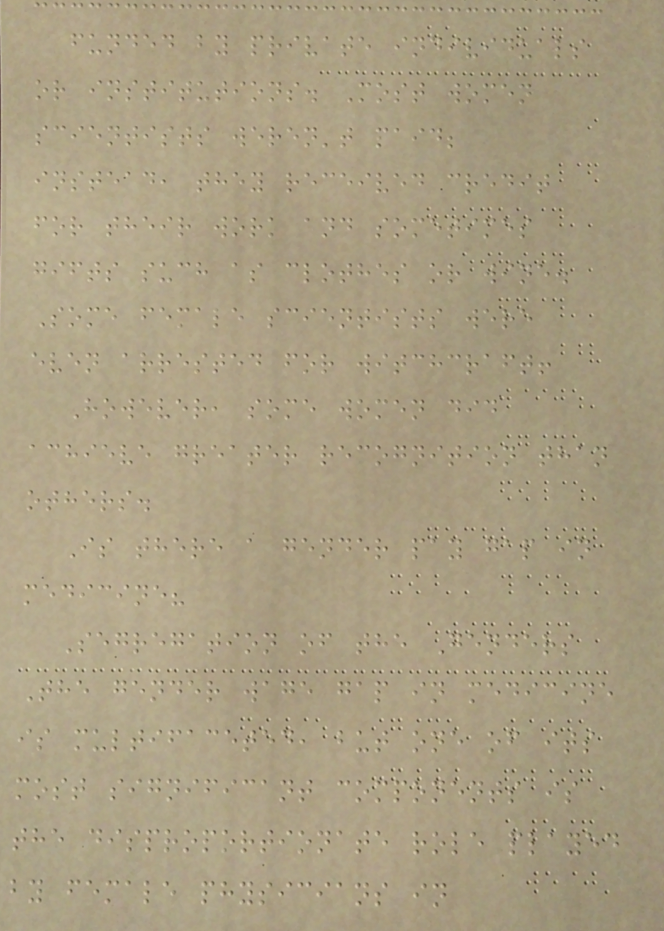funded by private individuals
or institutions. Most women
scientists weren't paid;
instead, they received credit
for their work and sometimes
gifts such as clothes or wine.
Some female scientists were
even arrested for witchcraft!
However, some women did
achieve greater recognition than
others.
Is there a gender pay gap in
medicine?
Segregation of the Genders
The gender wage gap in medicine
is multifaceted, but one of its
most significant components is
the disproportionate role played
by female physicians in
